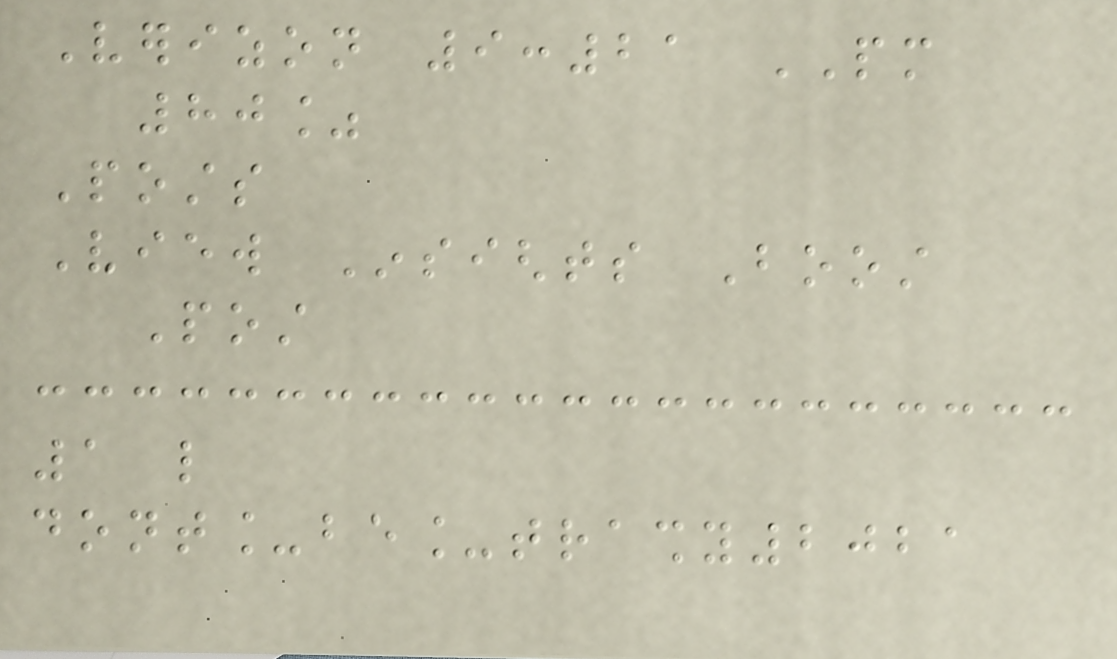Verizon 9:21 PM
80%
Posts
View Insights Boost
Post
1 like
dont_be_trashy2021
